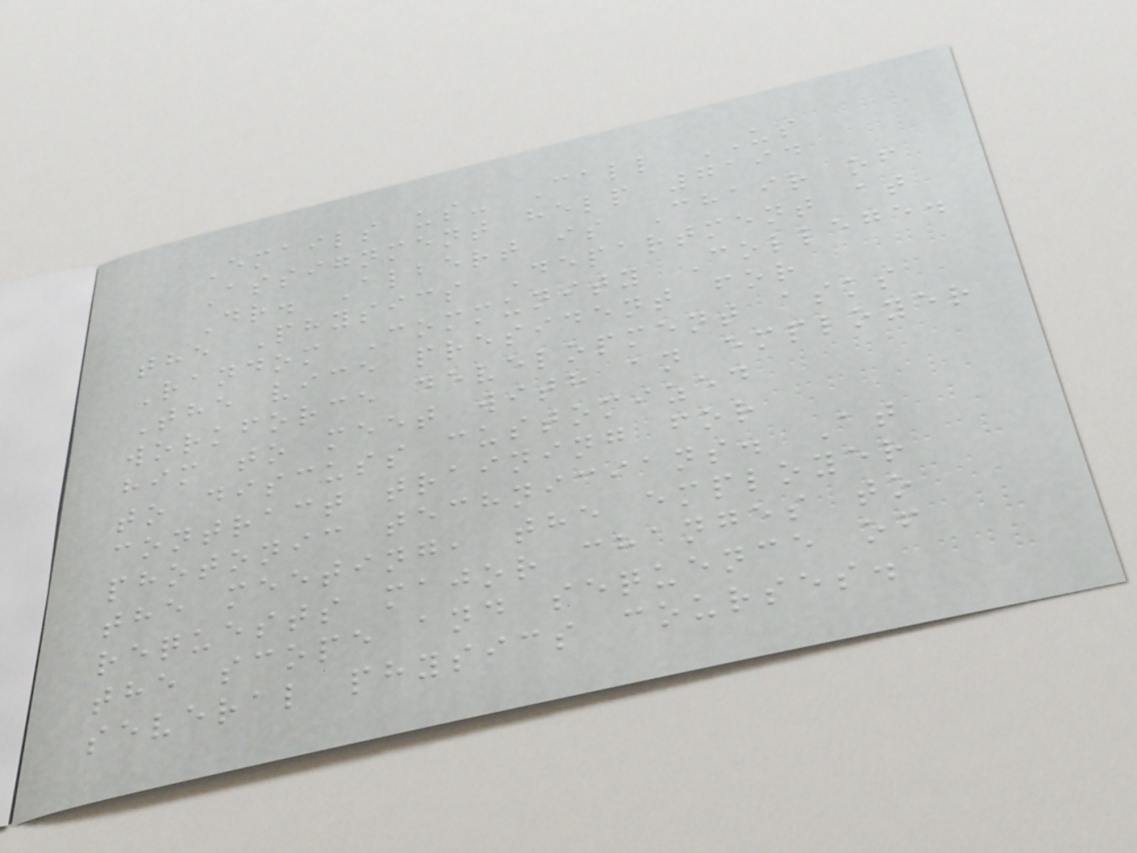Emails us- Call US
Assignment help 7194
Dr. Albert is Chair of
the Physics Department at
Random Community College.
The vice president for
workforce development asks
him to meet with an employer
to discuss customized
contract training for
photonic technicians. At
the meeting, the employer
requests major changes to
the scope and sequence of
several physics courses.
